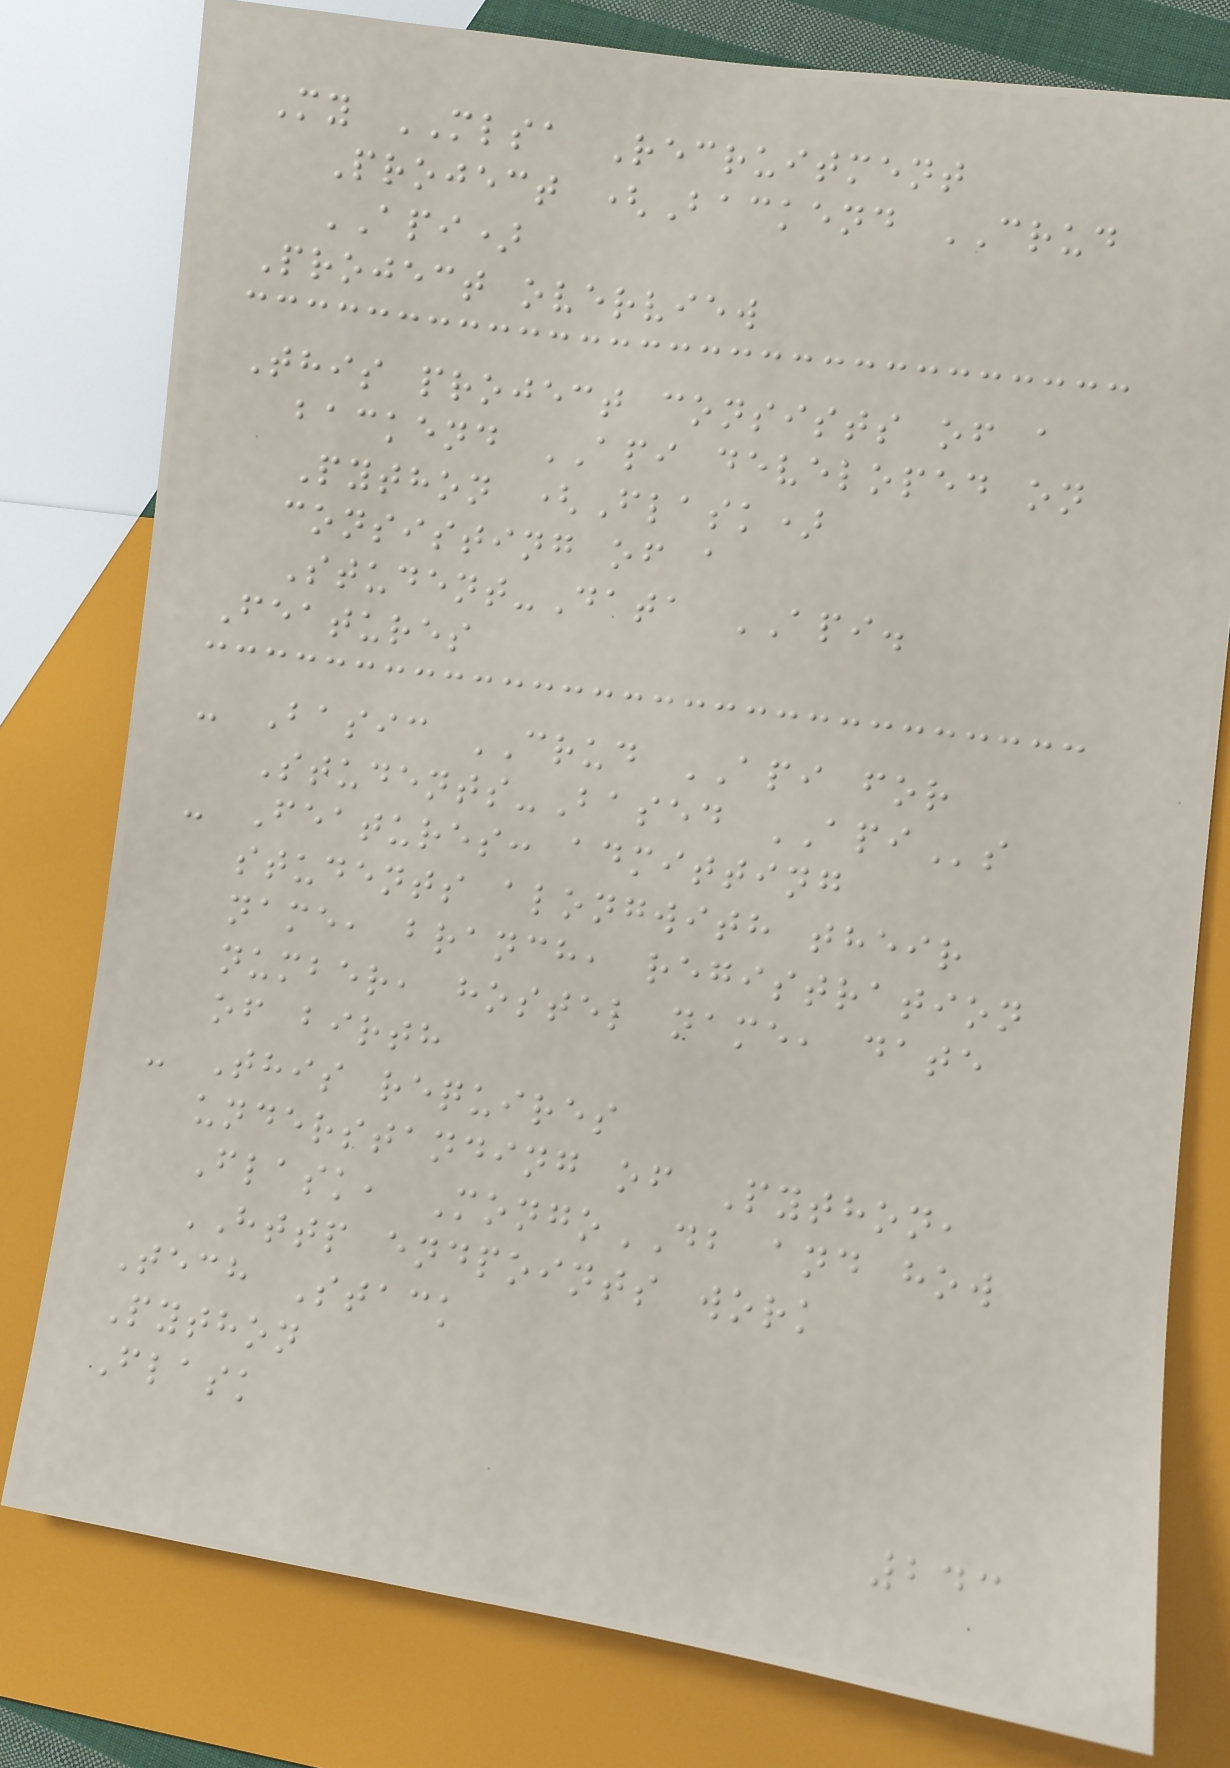My MLSA Recruitment
Project (Backend CRUD
API)
Project overview
This project consists of a
backend API developed on
Python (Flask)
consisting of a
Student-Data API.
Features
- Basic CRUD API for
Students-Based APIs
- Features: admitting
students alongwith their
name, branch, registration
number, hostel name, date
of birth
- This requires
understanding of Python,
Flask, MongoDB and how
HTTP endpoints work
Tech Stack
Python
Flask
243
